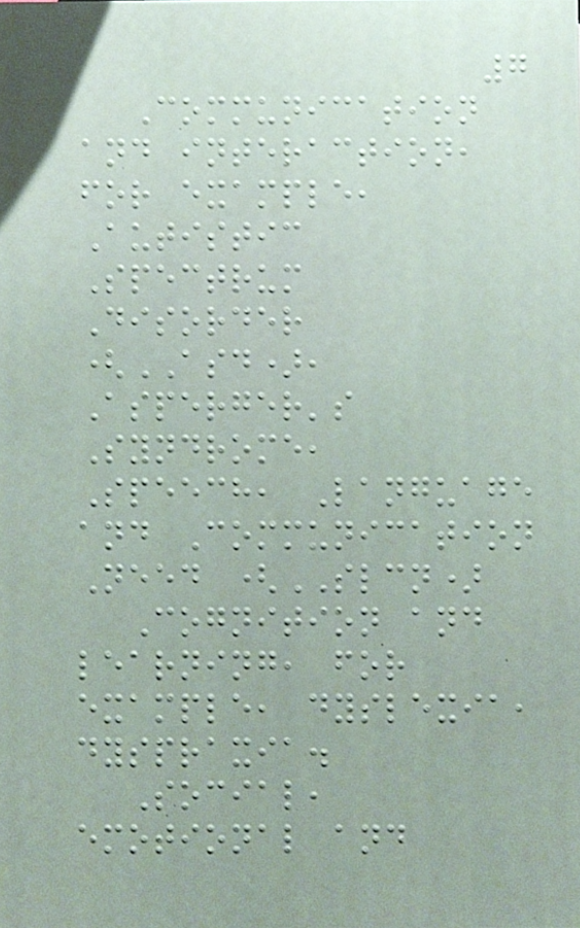7
Communication
and interaction,
for example,
Autistic
Spectrum
Disorder
(ASD),
Asperger's
Syndrome,
Speech, Language
and Communication
Need (SLCN)
Cognition and
learning, for
example, dyslexia,
dyspraxia.
Social,
emotional and
